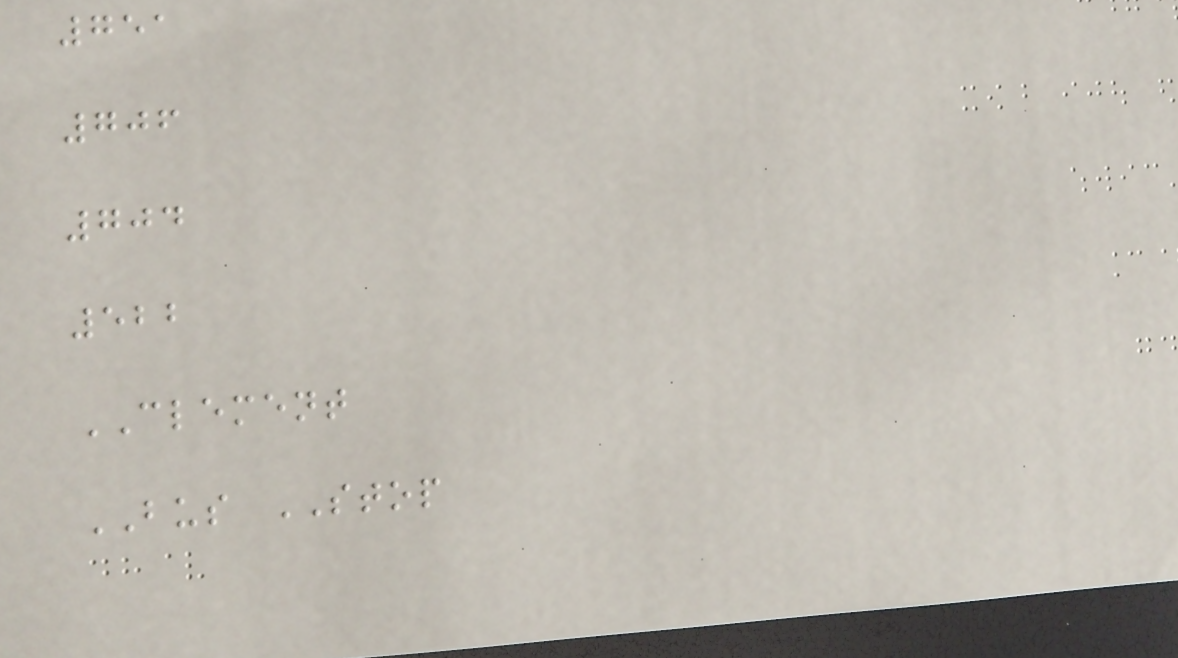751
706
704
522
CLEMENT
BUS STOP
